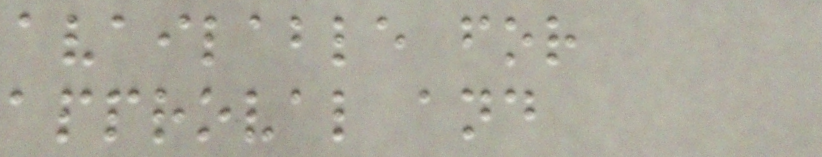available for
approval and
